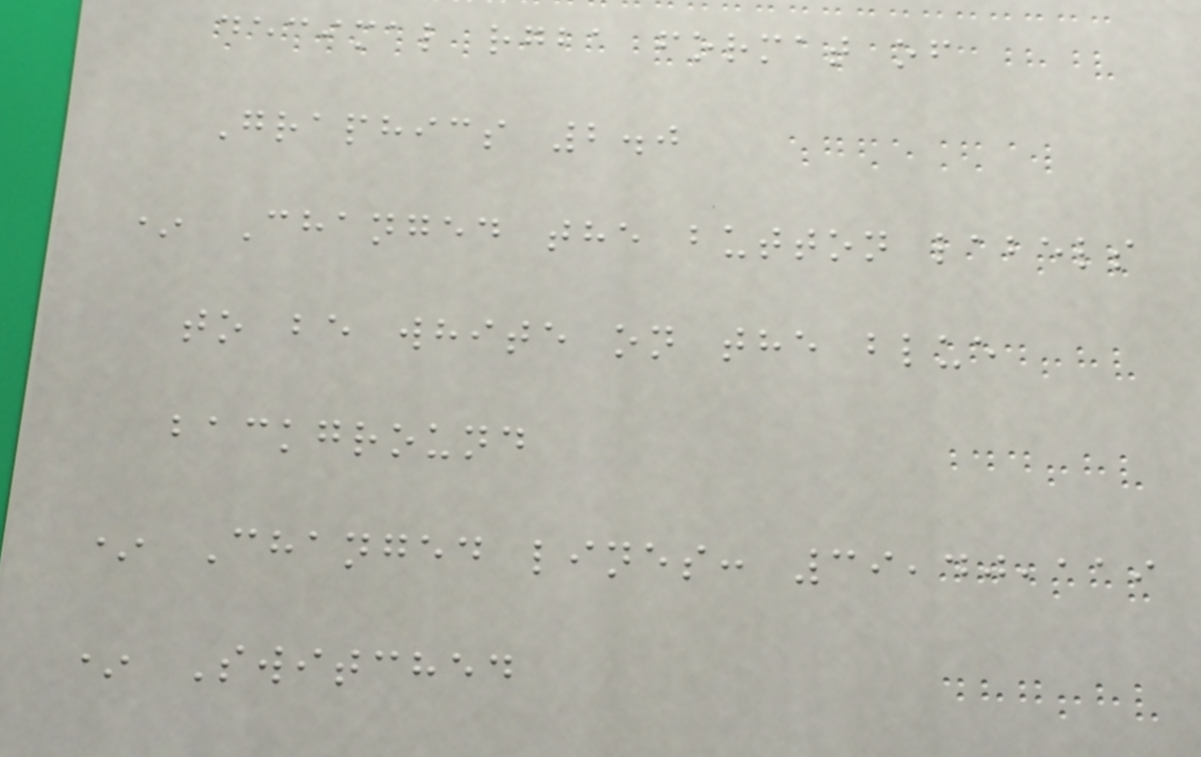decimal rgba format of
Graphics 2.0
* Changed the button labels
to be white on the blue
background
* Changed lines: 39,40,119
* Switched
